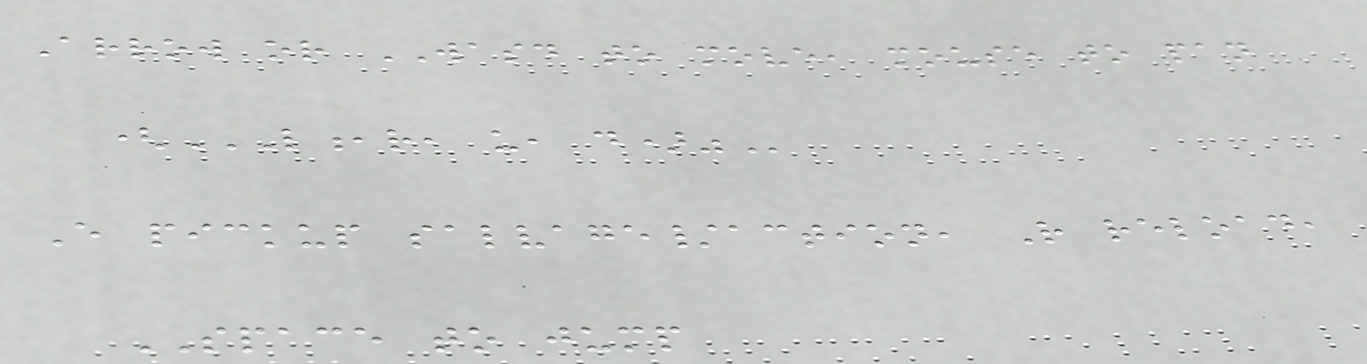Arrow or WASD to move, mouse to pan
(L,R, U, D)"
E pickup salvage/action, R reload,
SPACE to jump
